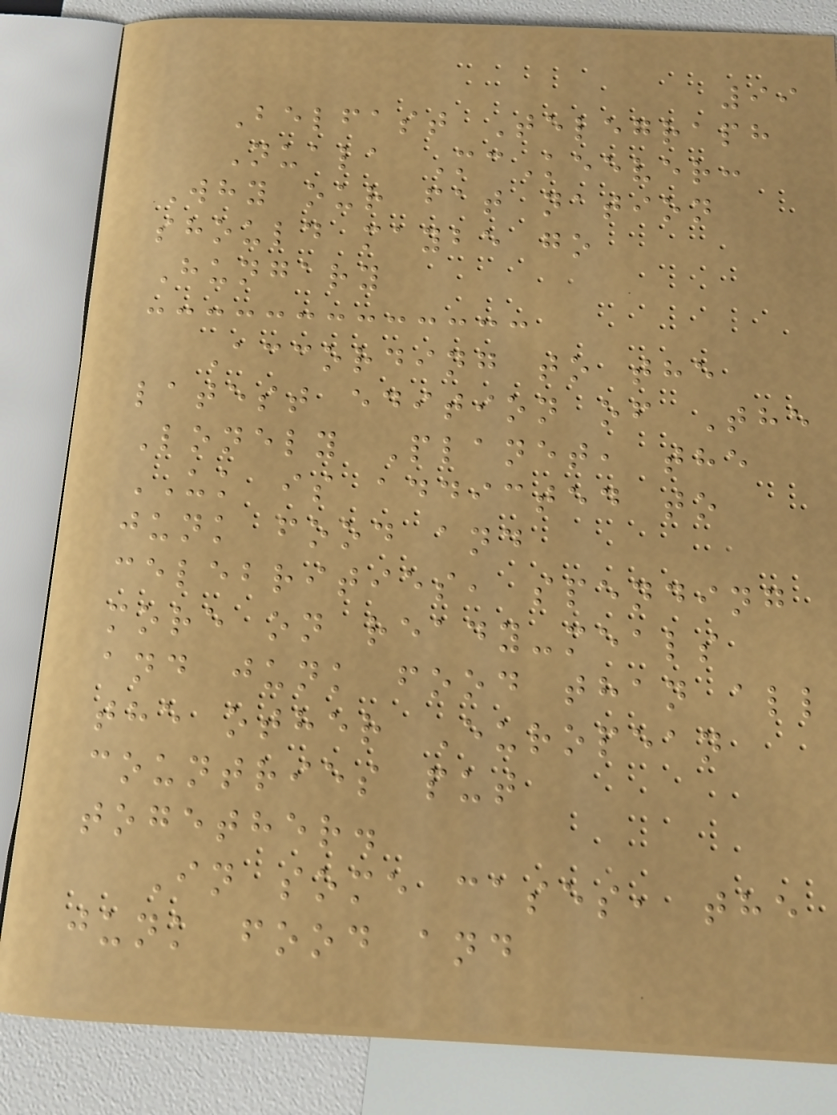99
Belfast Telegraph
Nuala McKeever:
Why our fat nation
should maybe go
Hungary
According to the
latest edition of The
Lonely Planet, the
UK is addicted to
junk food and
celebrities, spending
more on ready-meals
and junk food than all
the other European
countries put
together.
In some cases, the
junk food and
